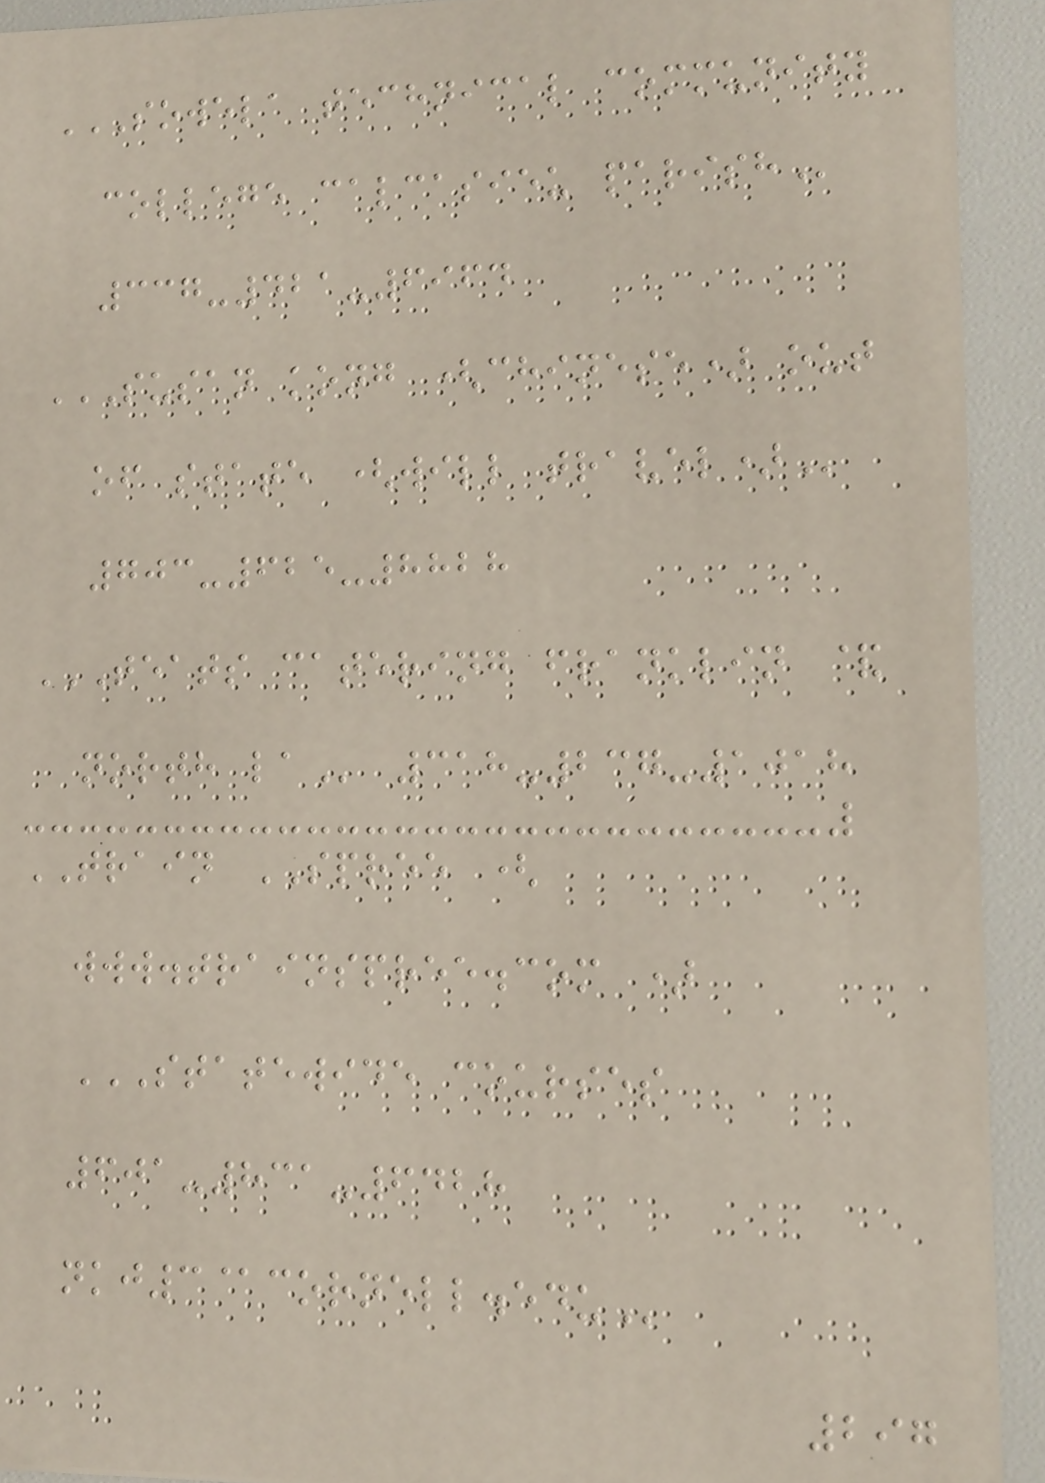SOWELA TECHNICAL COMMUNITY
COLLEGE CALCASIEU PARISH
337-421-6964
SUSAN KONG (CHINESE) OUT
OF STATE (WILL TRAVEL)
703-625-8828
TEATS CATERING FRANKLIN &
NORTH LA 318-237-1018
TRAIN SPREE (
www.trainspree.com )
STATEWIDE COURSES
601-831-6428
NKJ3@CORNELL.EDU
297
